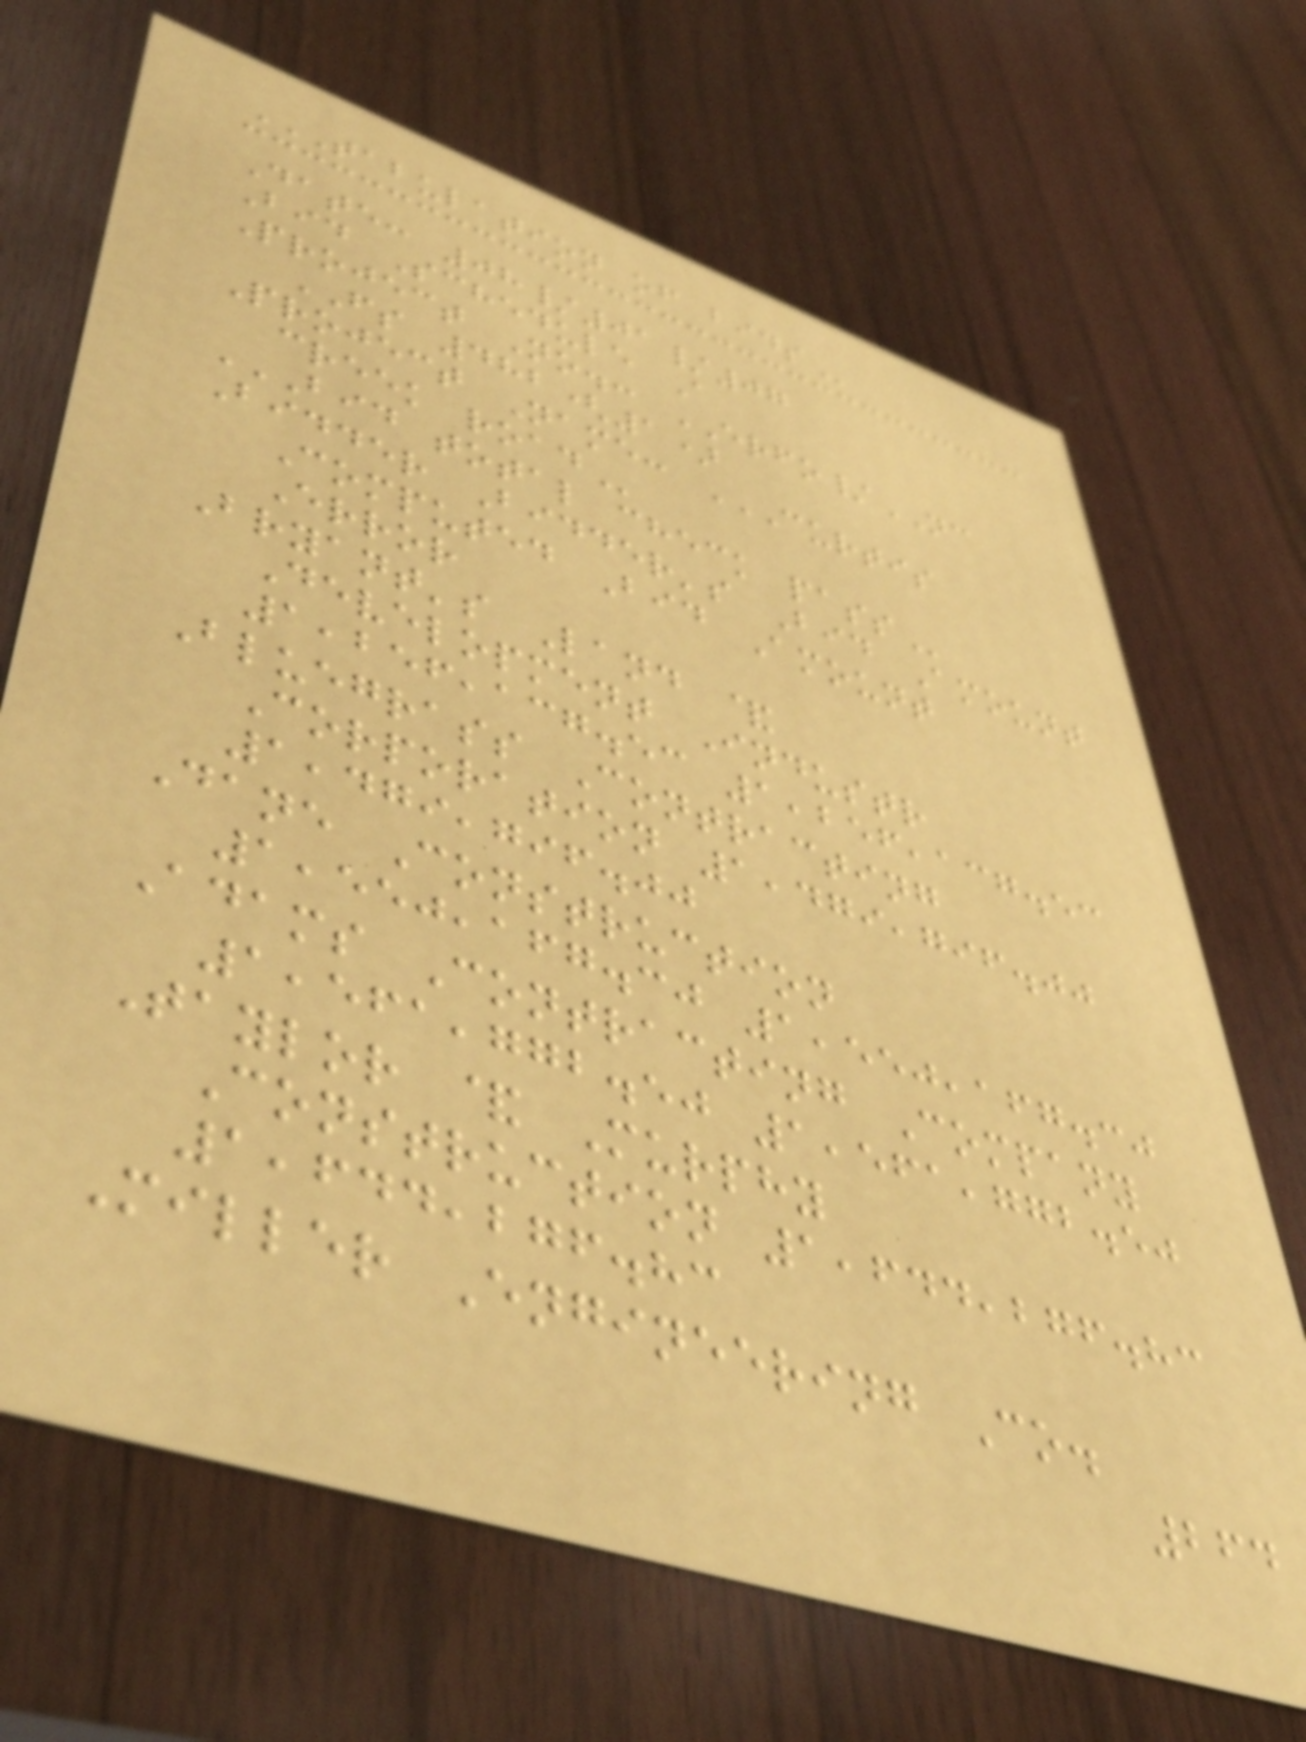TABULATION OF BIDS
Date: 08/01/07
Bid Schedule A
Project No.: ERFO/NC
FS 482(1)
Project Name: CURTIS
CREEK ROAD
BID TOTAL CHECK PASS
Bidder Bidder's Bid Amount
Computed Bid Amount
Error
Bryant's Land &
Development Industr
1,256,137.53 1,256,137.53
Bluegrass Contracting
Corporation 1,479,796.00
1,479,796.00
Dane Construction
1,550,167.30 1,550,167.30
Adams Contracting Company
1,561,772.50 1,561,772.50
Taylor & Murphy
Construction 1,644,276.83
1,644,276.83
Miller Engineering Co.
264
